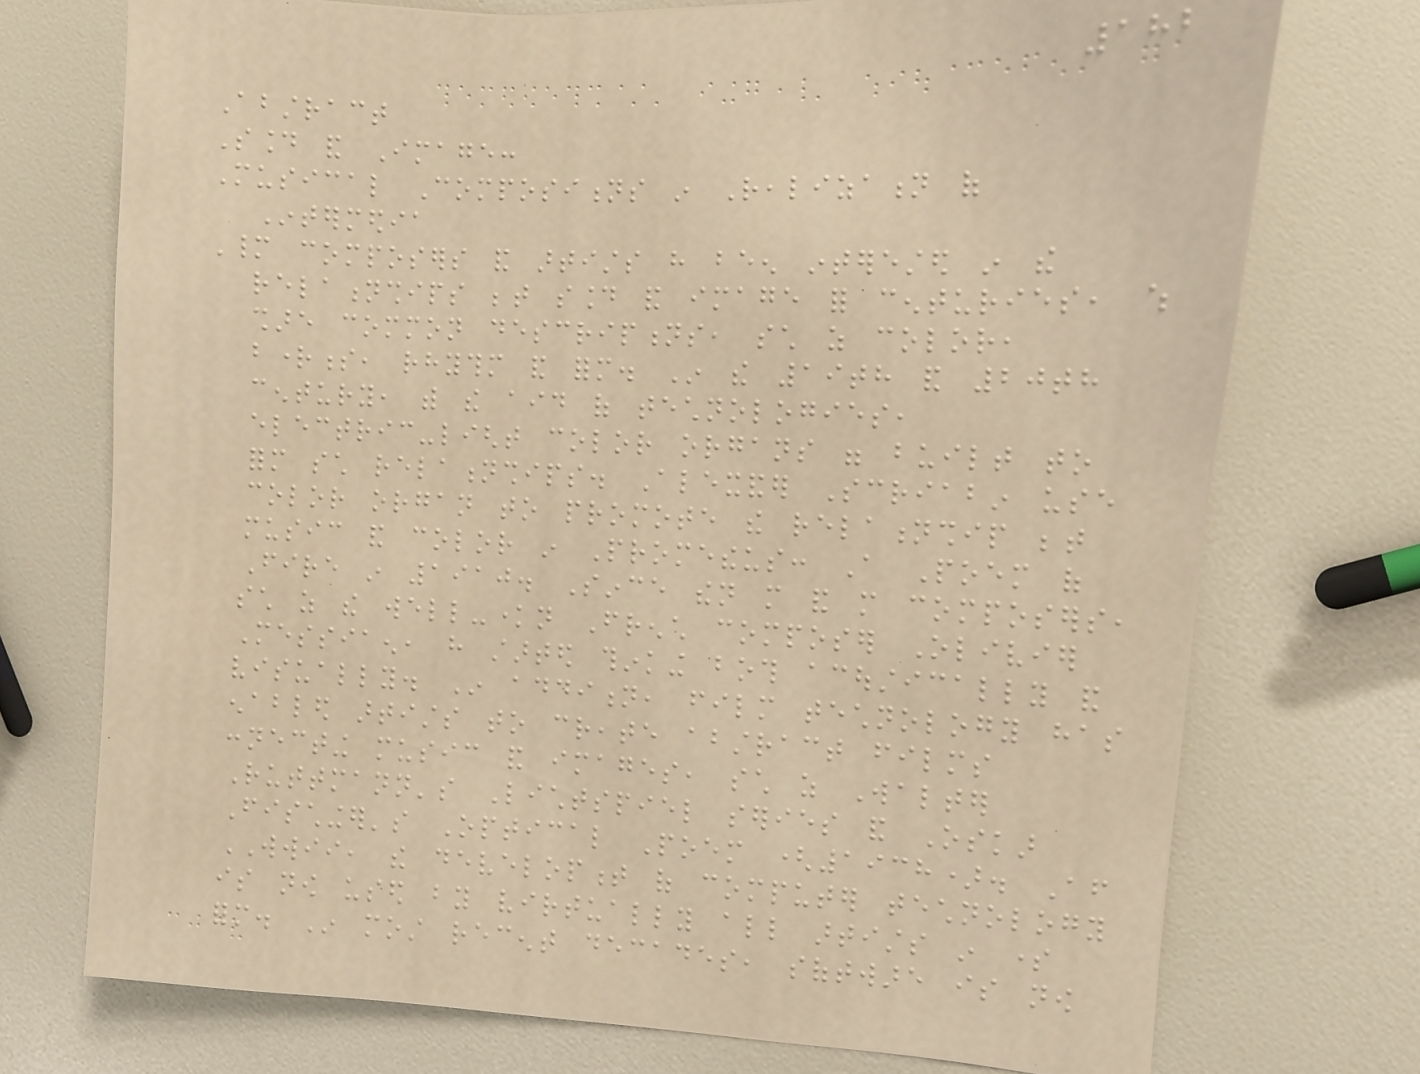182
Abstract
Sound and Image:
Musical Compositions in Realization of
Intermedia
Many composers and artists have been interested in the
relationships between sound and image for centuries, which
share common descriptions, such as color,
brightness, rhythm and form. In the 19th and 20th
century, with the aid of technologies,
electric-light color organs were built to
form such relationships. Alexander Scriabin use
color organ to promote the relationship between
music and color in Prometheus: A Poem of
Fire in 1910. Since then more and more composers,
such as the well-known French composer Olivier
Messiaen, have started thinking both acoustically and
visually. In addition, film technology has
enabled artists to create abstract films
connecting music and images, such as Walter
Ruttmann's Lichtspiel series and Oskar
Fischinger's Optical Poem (1938). After
WWII, the development of computer technology
is now used by virtually all artists in some
form. In most recent decades, software is now
